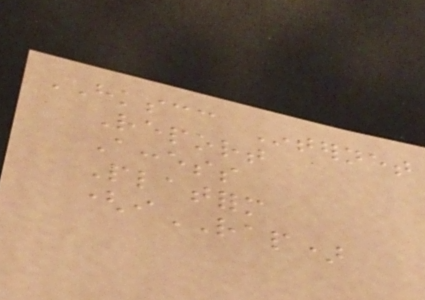HKSCC Internet
Report
Access
Platform
(iRAP)
